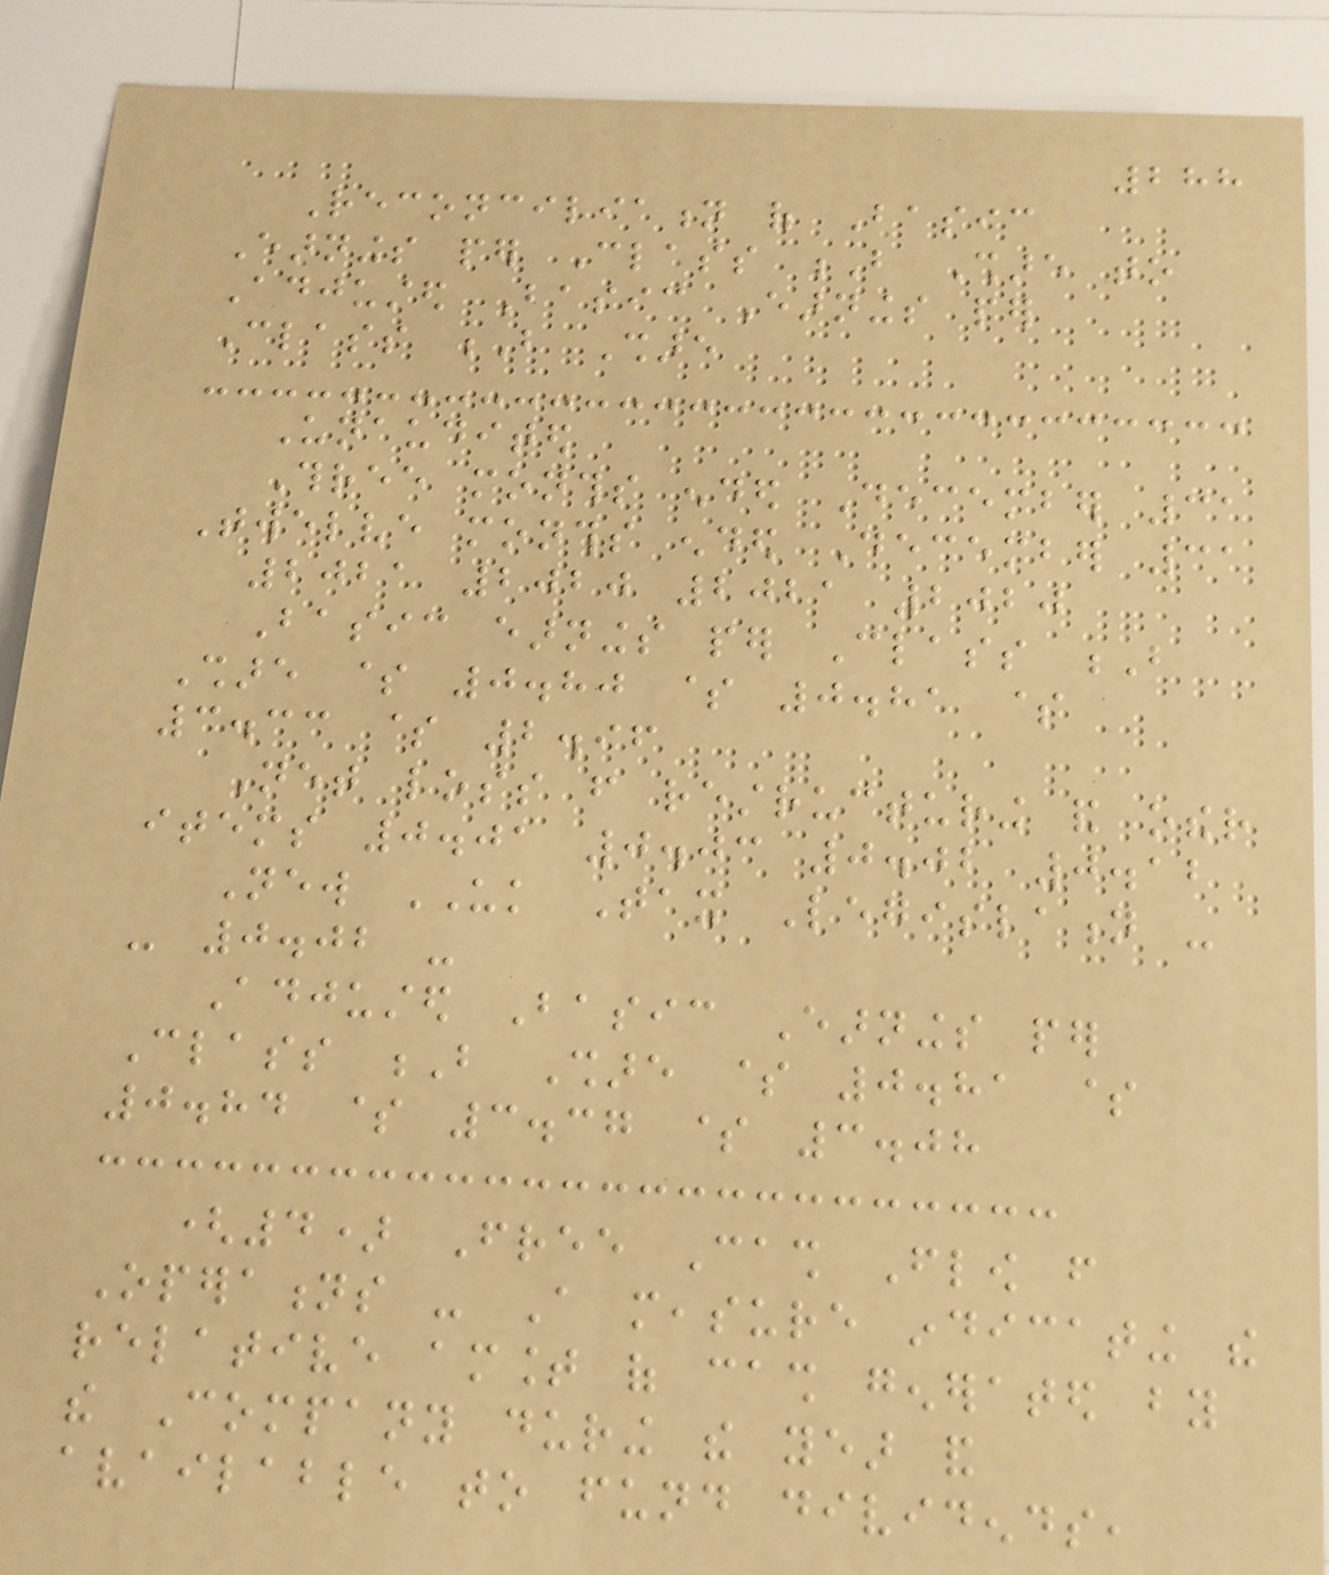288
Reconciliation of Basic
Earnings per Class B Share to
Adjusted Basic Earnings per
Class B Share
Unaudited
Three months ended December 31
Twelve months ended December 31
2021 2020 2021 2020
Basic earnings per Class B
Share $ 0.80 $ 0.81 $
3.33 $ 2.96
Net loss from restructuring and other
items 0.01 0.03 0.02 0.12
New UK Tax Legislation -
- 0.02 -
Adjusted Basic Earnings per
Class B Share $ 0.81 $
0.84 $ 3.37 $ 3.08
(4) Free Cash Flow from
Operations - A measure indicating the
relative amount of cash generated by
the Company during the year and
available to fund dividends,
